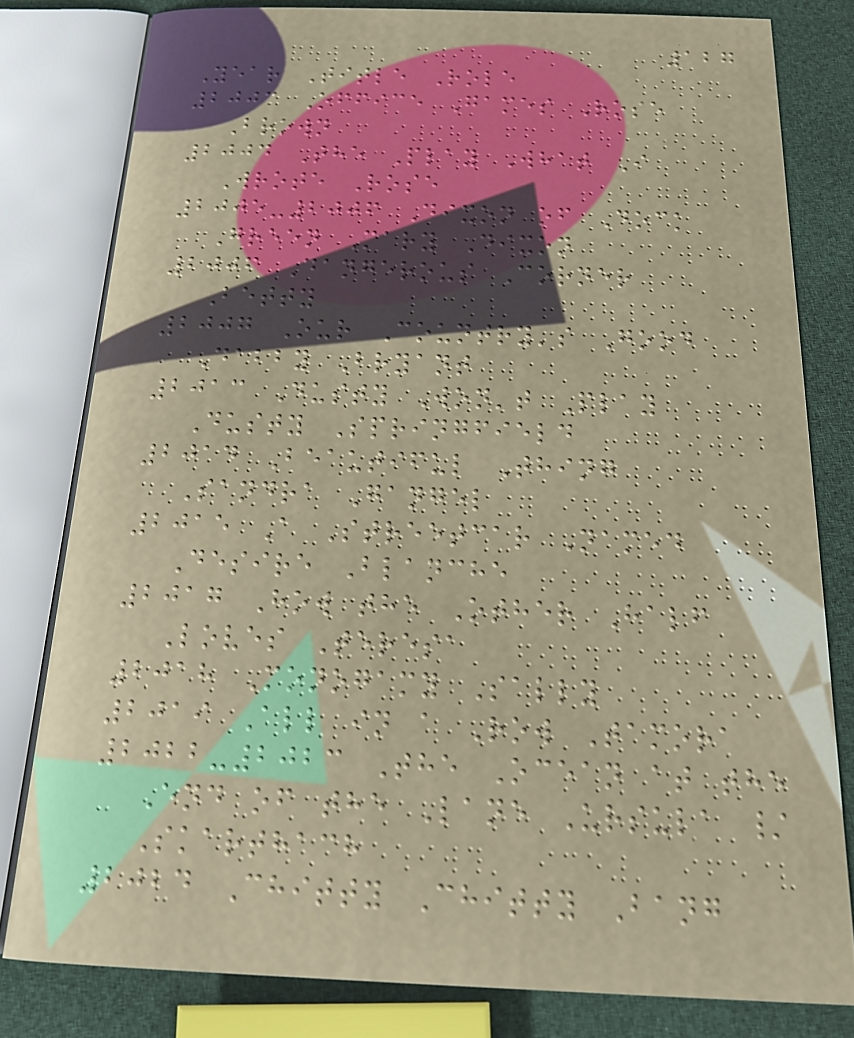127
Year Title Role
2003 Office Games Rose
Brown
2004 The Play What I
Wrote Rose
2005-2006 Dixon of Dock
Green Mary Dixon
2006 Dangerous Corner
Betty
2007 Our Country's Good
Dabby Bryant
2013 Dusty Won't Play
Dusty Springfield
2014 Beautiful Thing
Sandra Gangel
2015 A Streetcar Named
Desire Blanche
2017 How the Other Half
Loves Teresa
2018 Monogamy Sally
2019 All in a Row Tamora
2022-2023 The Ocean at the
End of the Lane Ursula /
Skarthach
2024 Chitty Chitty Bang
